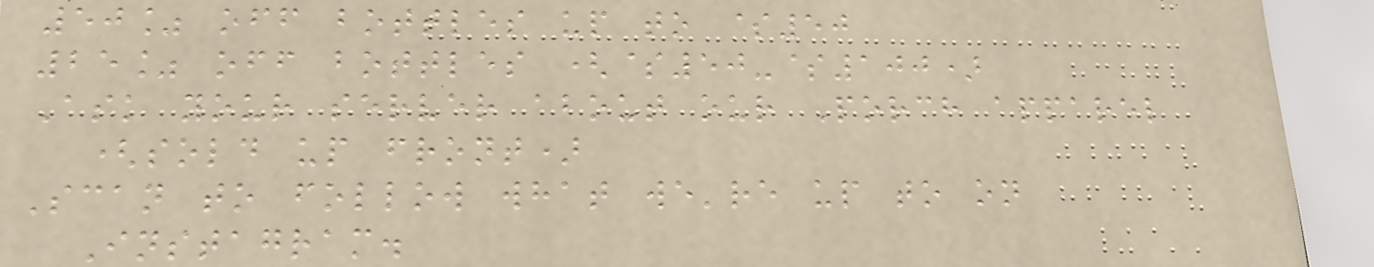50% off bottles up to $50
25% off bottles ($50-$100)
Ask your server about our Porch apparel
(sold up front)
Scan to follow what we're up to on
Instagram.
